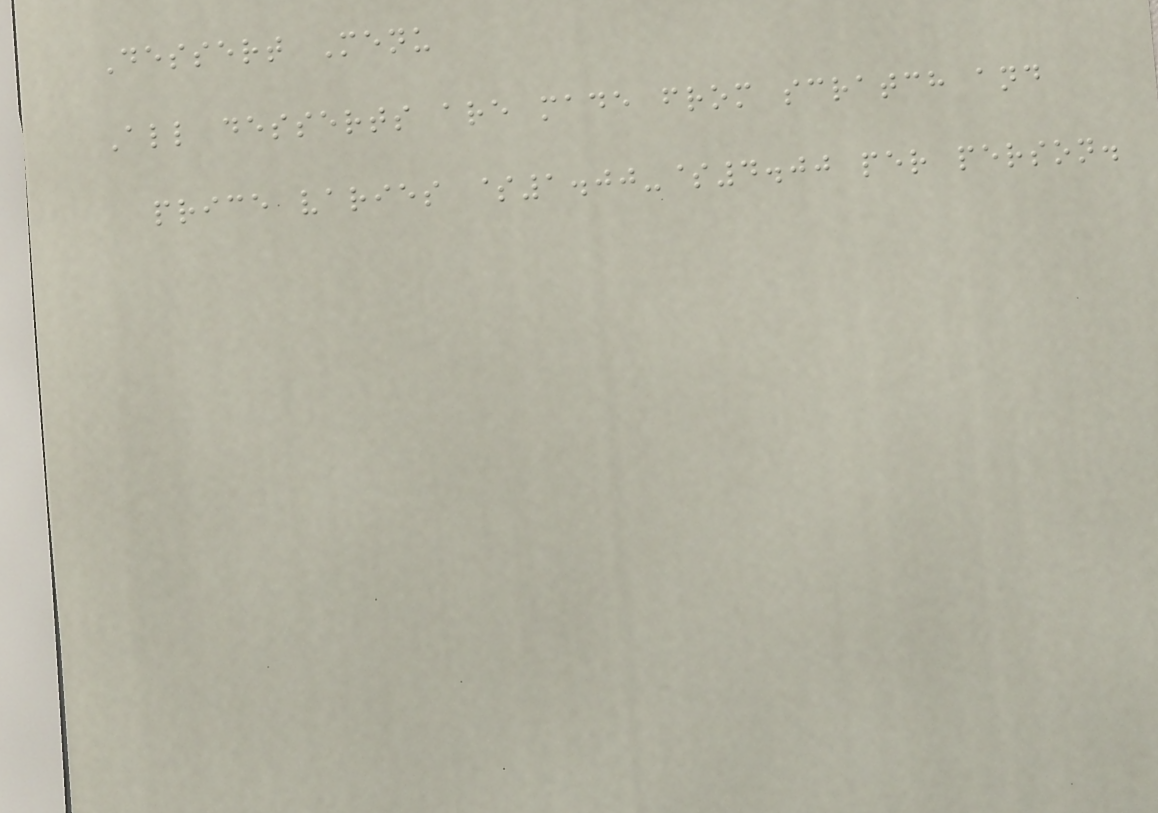Dessert Menu
All desserts are made from scratch and
price varies $1.00-$4.00 per person.
